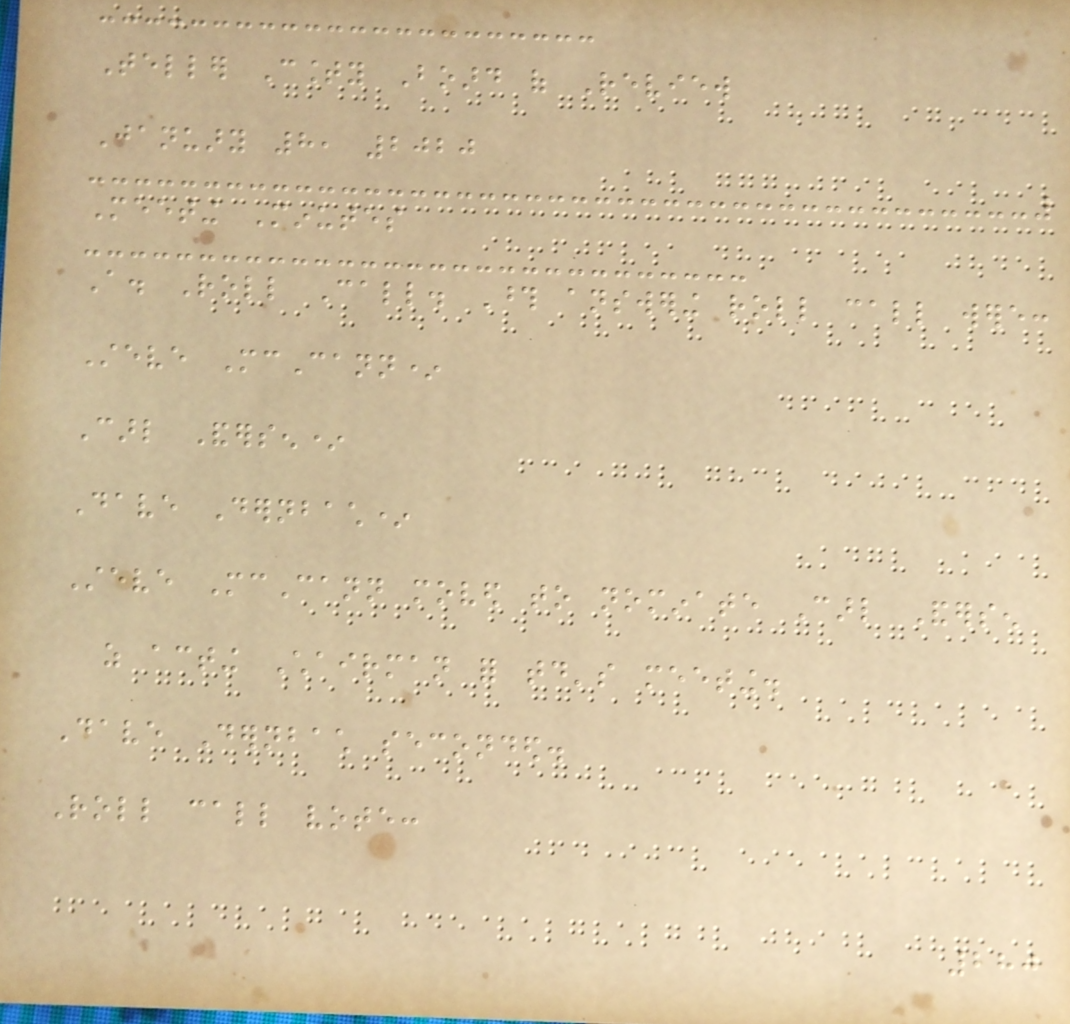Teller County Board of Review
January 8, 2020
Meeting Minutes
A. Roll Call. Those answering roll call were:
Steve McCann*
Carl Andersen*
Dave Dernbach*
Steve McCann moved to nominate Carl Andersen
as acting Chairman for today's meeting.
Dave Dernbach seconded.
Roll call vote:
280
